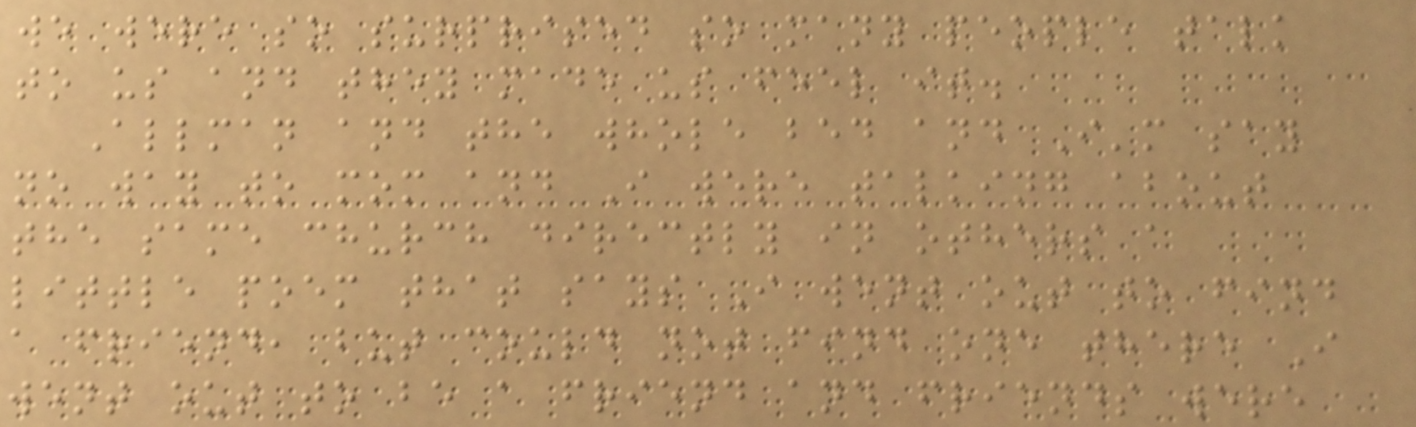we were so surprised so many people talk
to us and they made us feel it.
Allman and the whole bed and I'm say
no way to mom and I were talking about
the same church directly in others a
little poem that says I went out to find
a friend, but could not find one there I
went out to be a friend and friends were
